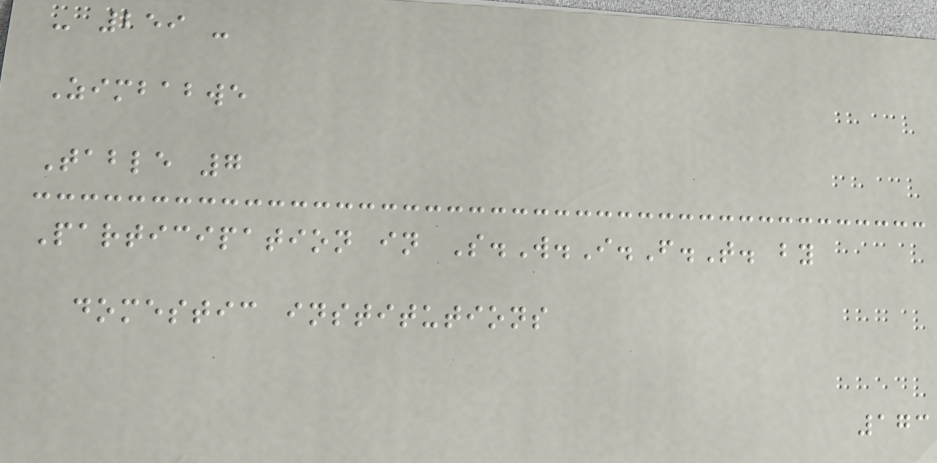- 259 -
Zimbabwe
Table 7
Participation in S.W.I.F.T. by
domestic institutions
173
